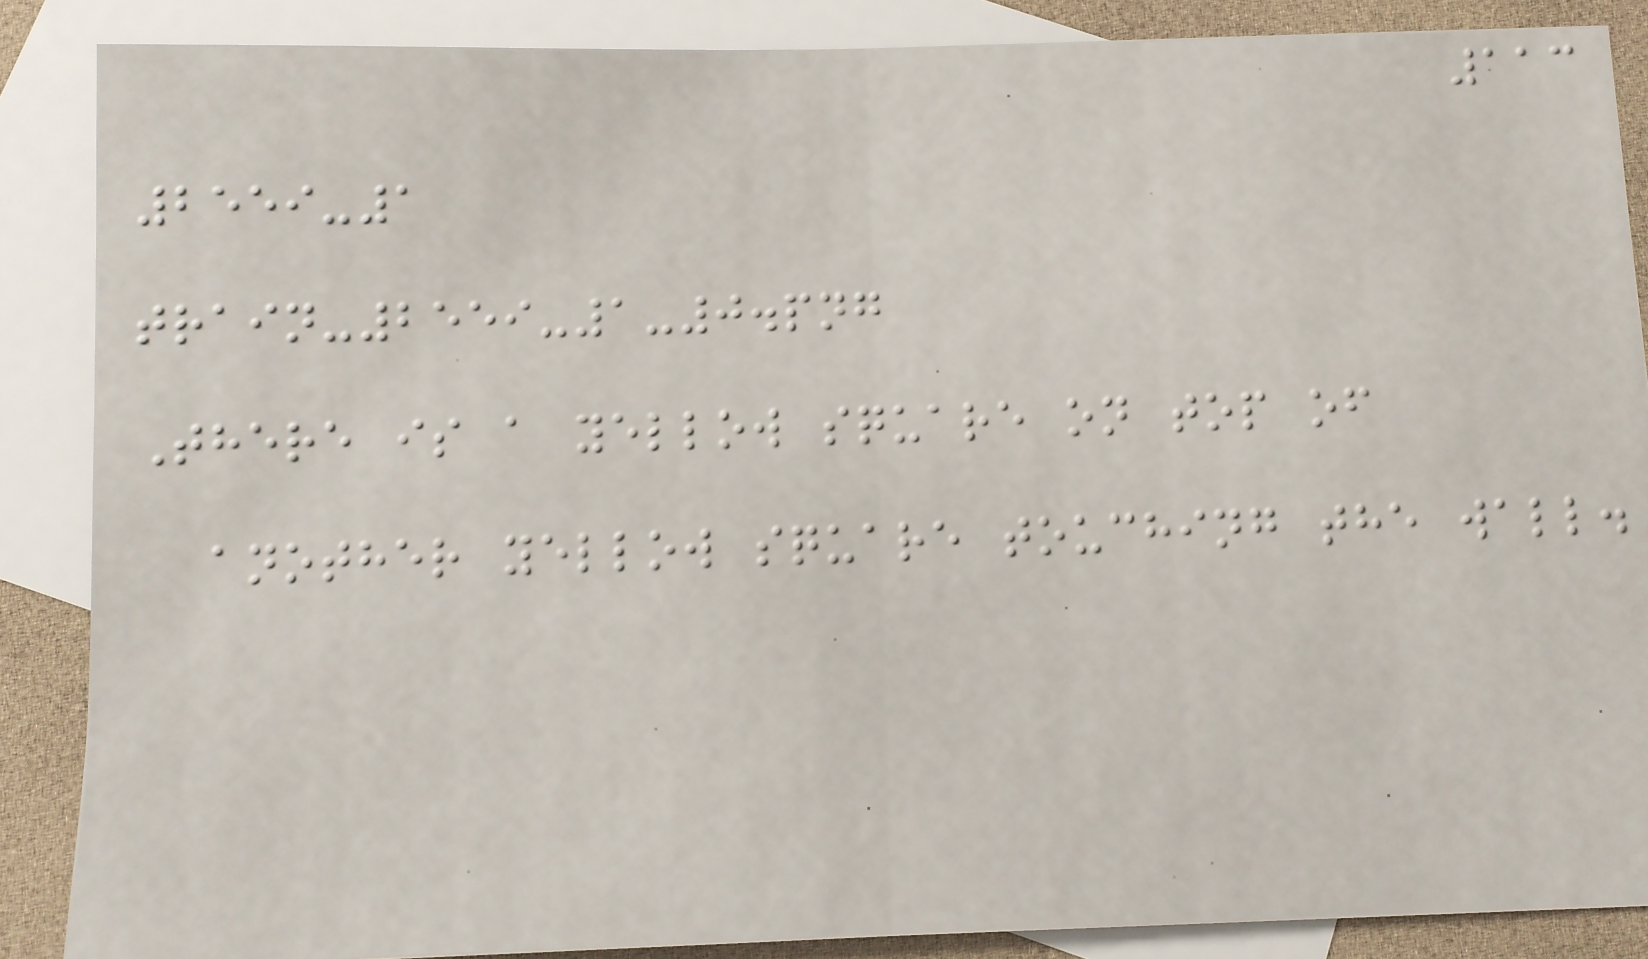113
2559-1
train-2559-1-0.png
There is a yellow square on top of
another yellow square touching the wall.
